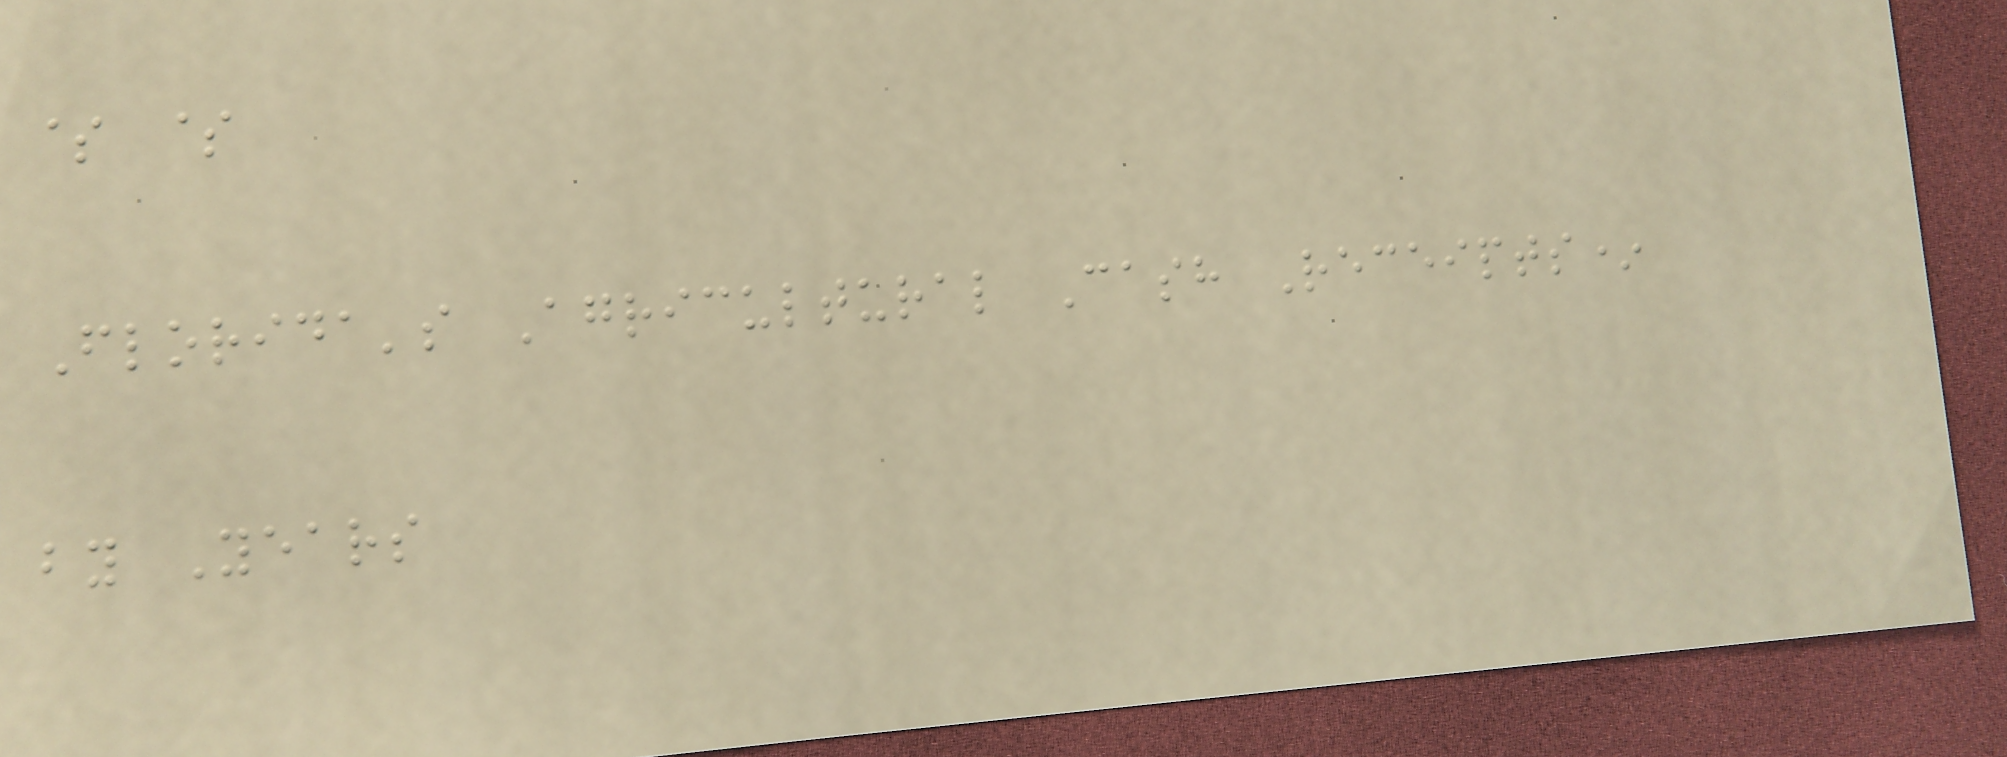$ $
Florida's Agricultural Cash Receipts*
by Years
